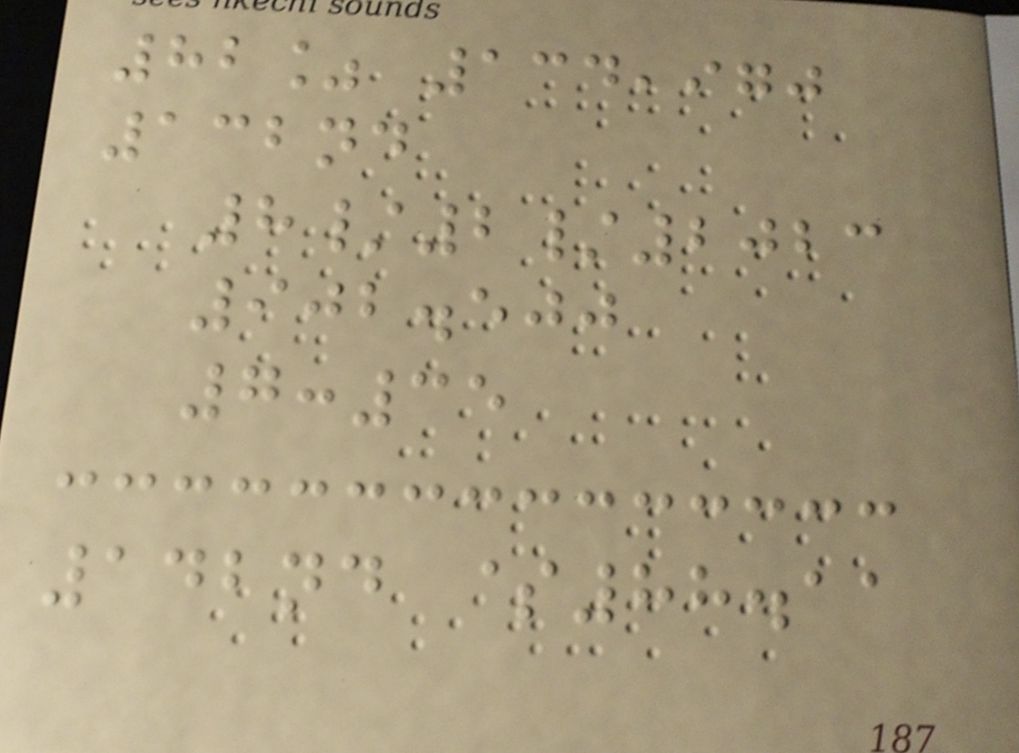82% 134,970
132nd
8/2/2023
902.500
7:35
142nd $88.11
